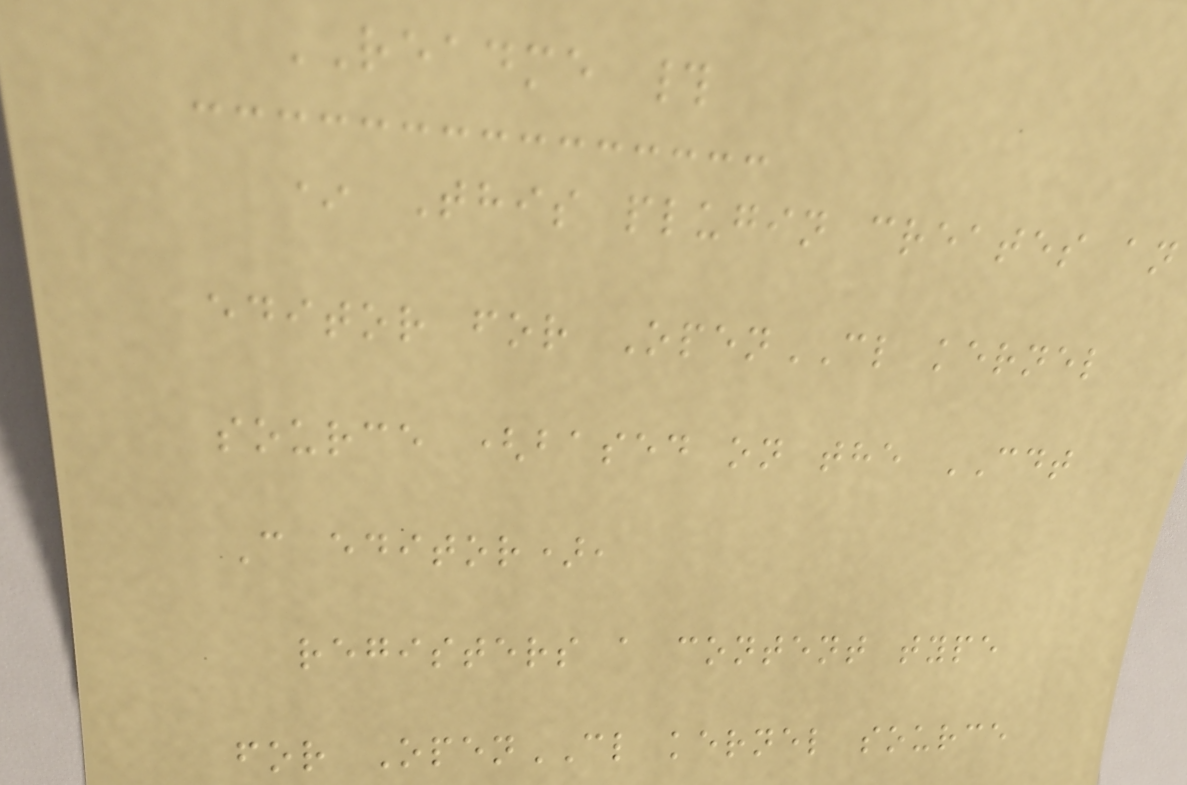README #
* This plugin creates an
editor for OpenCL kernel
source (based on the CDT
C editor),
registers a content type
for OpenCL kernel source
